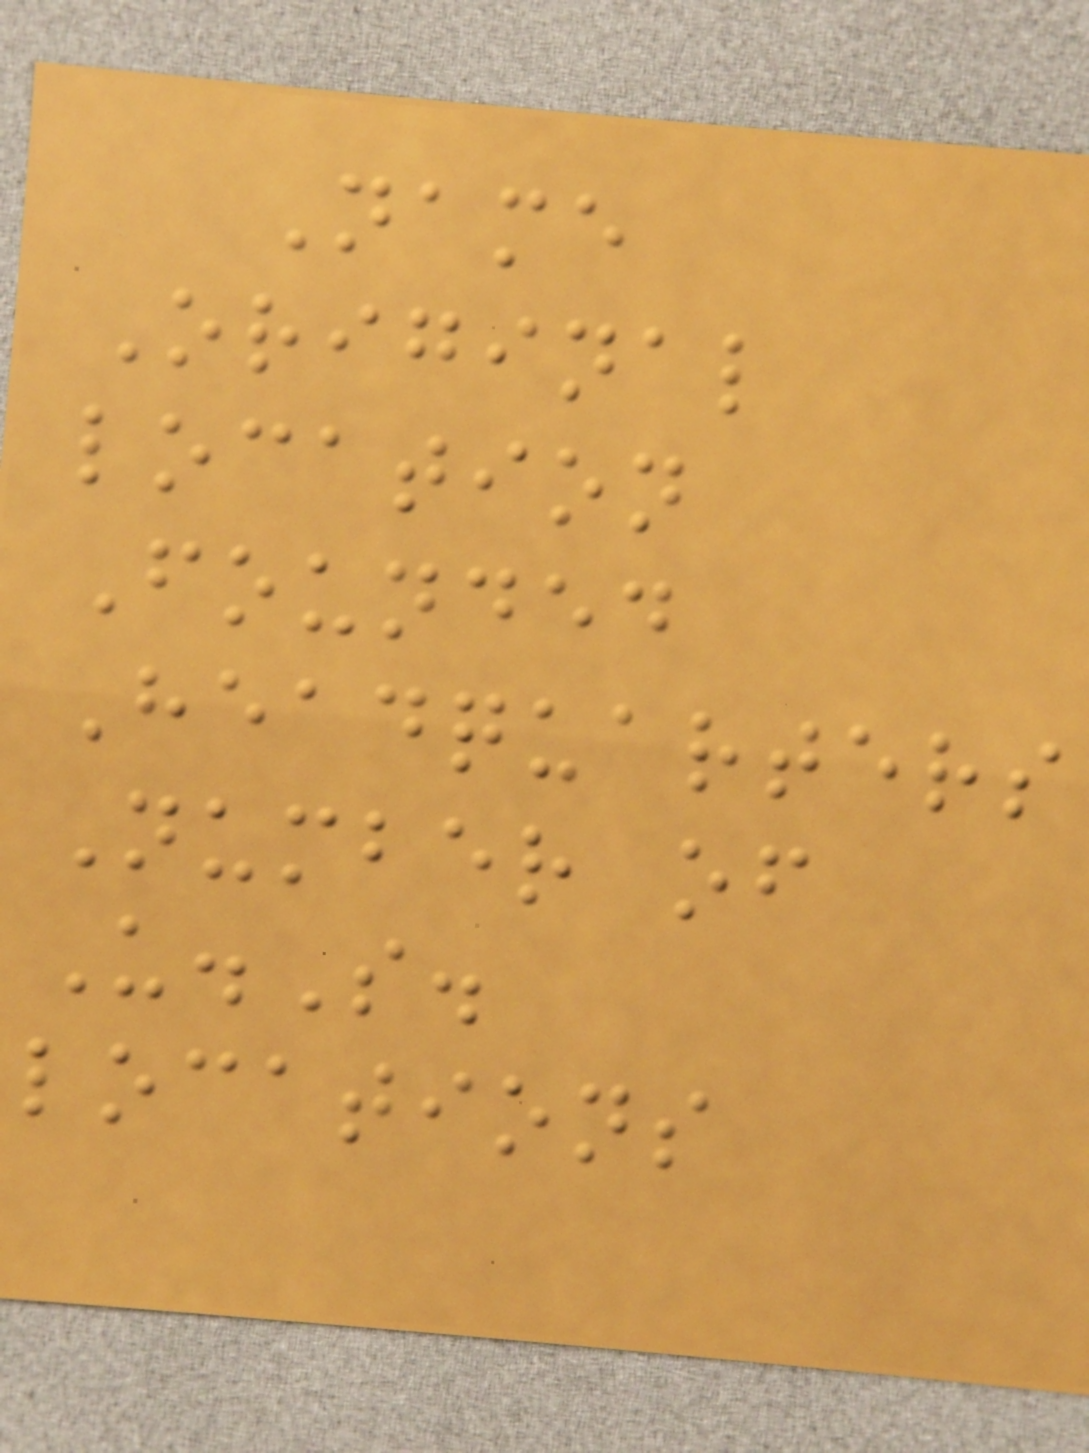Name
Original
location
Founded
Headquarters
Number of
U.S.
locations
